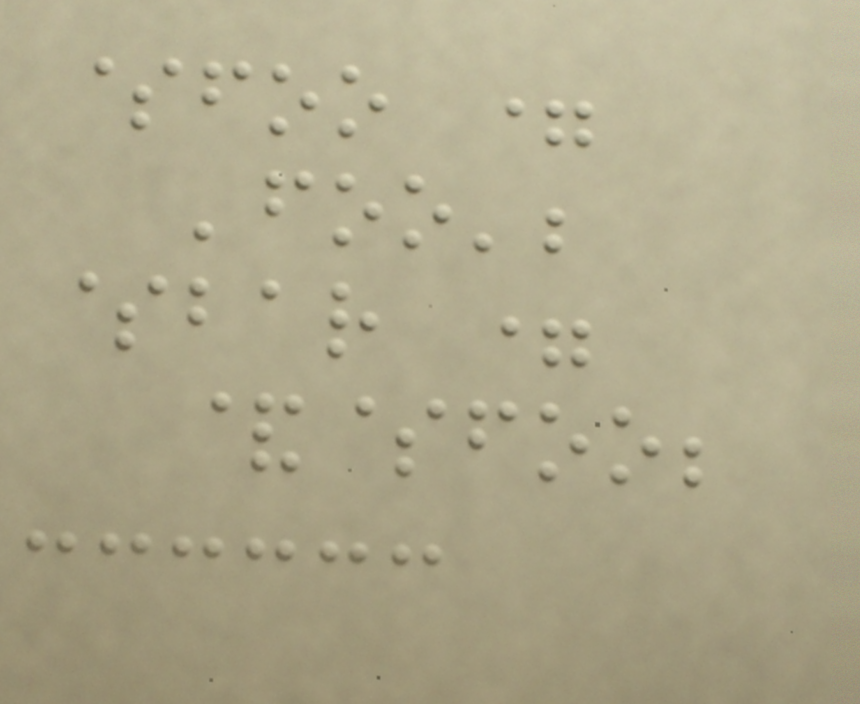$foo =
'foo';
$bar =
&$foo;
